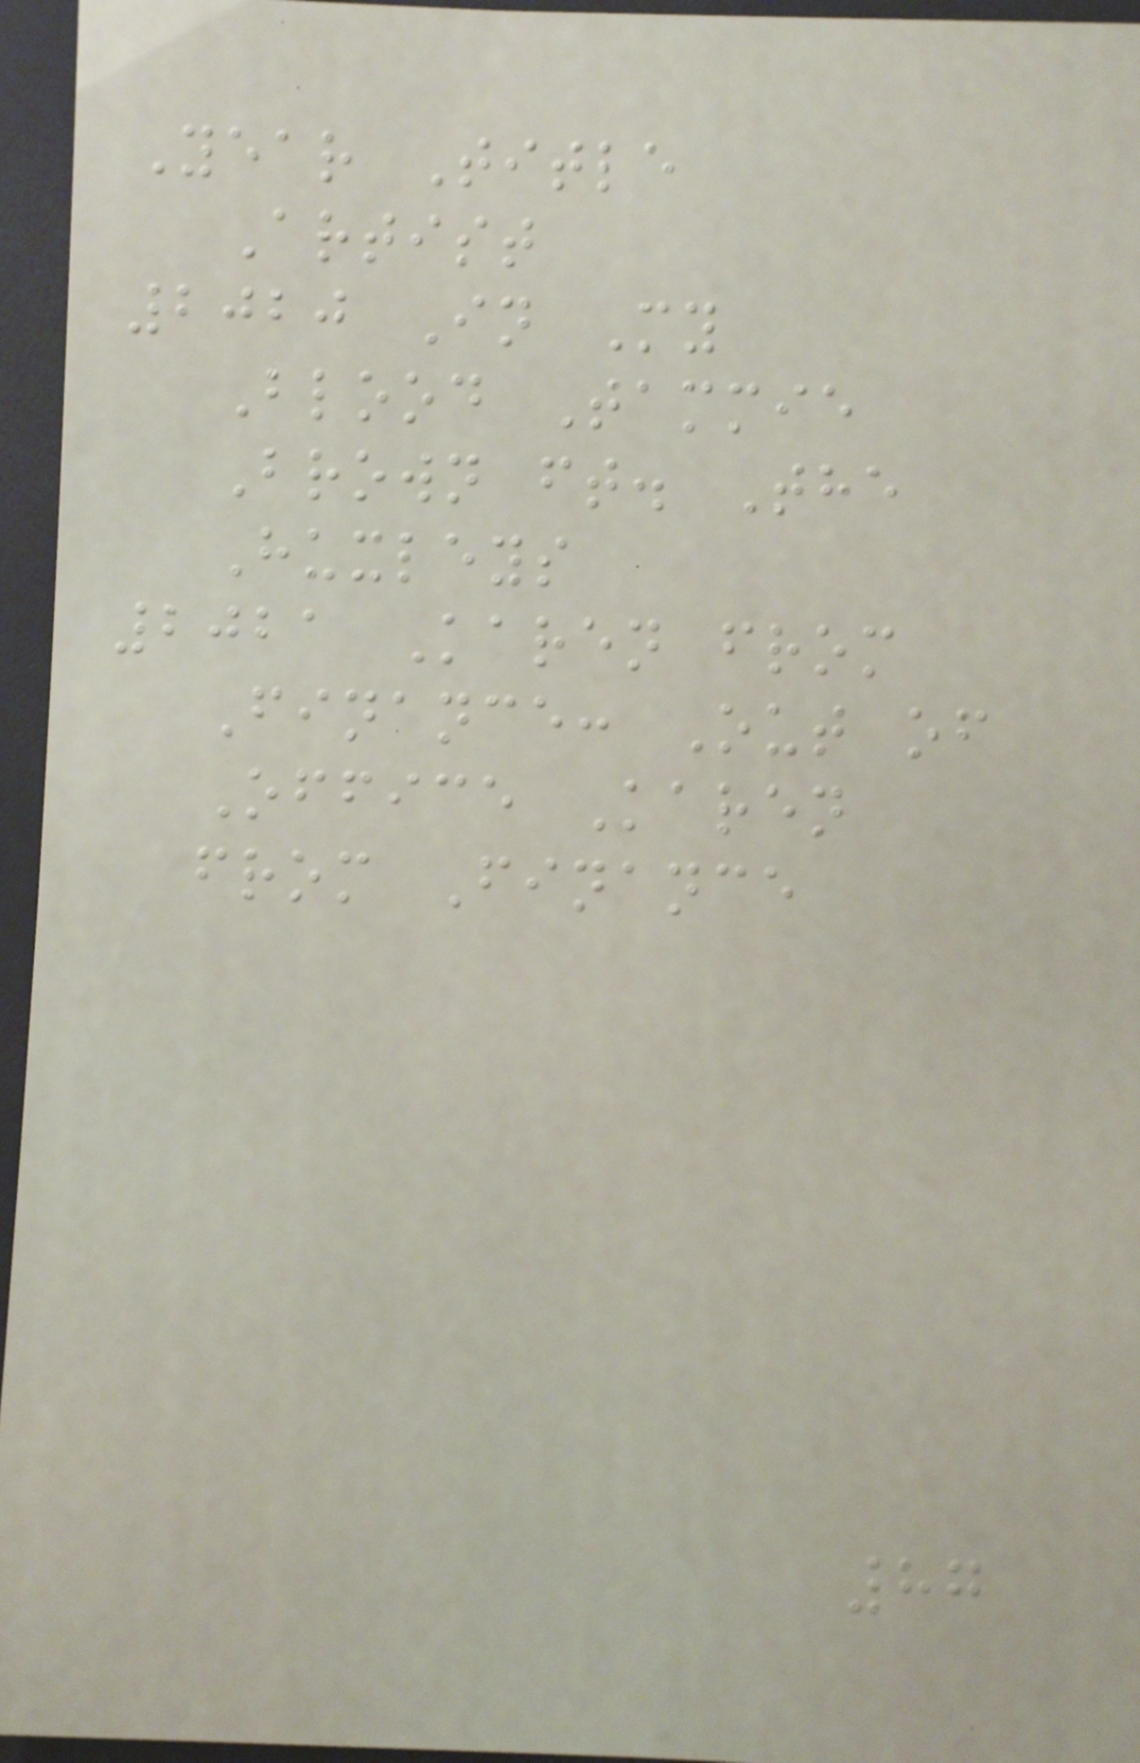Year Title
Artist
2020 In My
Blood Tammie
Brown ft. The
Huxleys
2021 Karen from
Finance: Out of
Office Karen
from Finance
87
